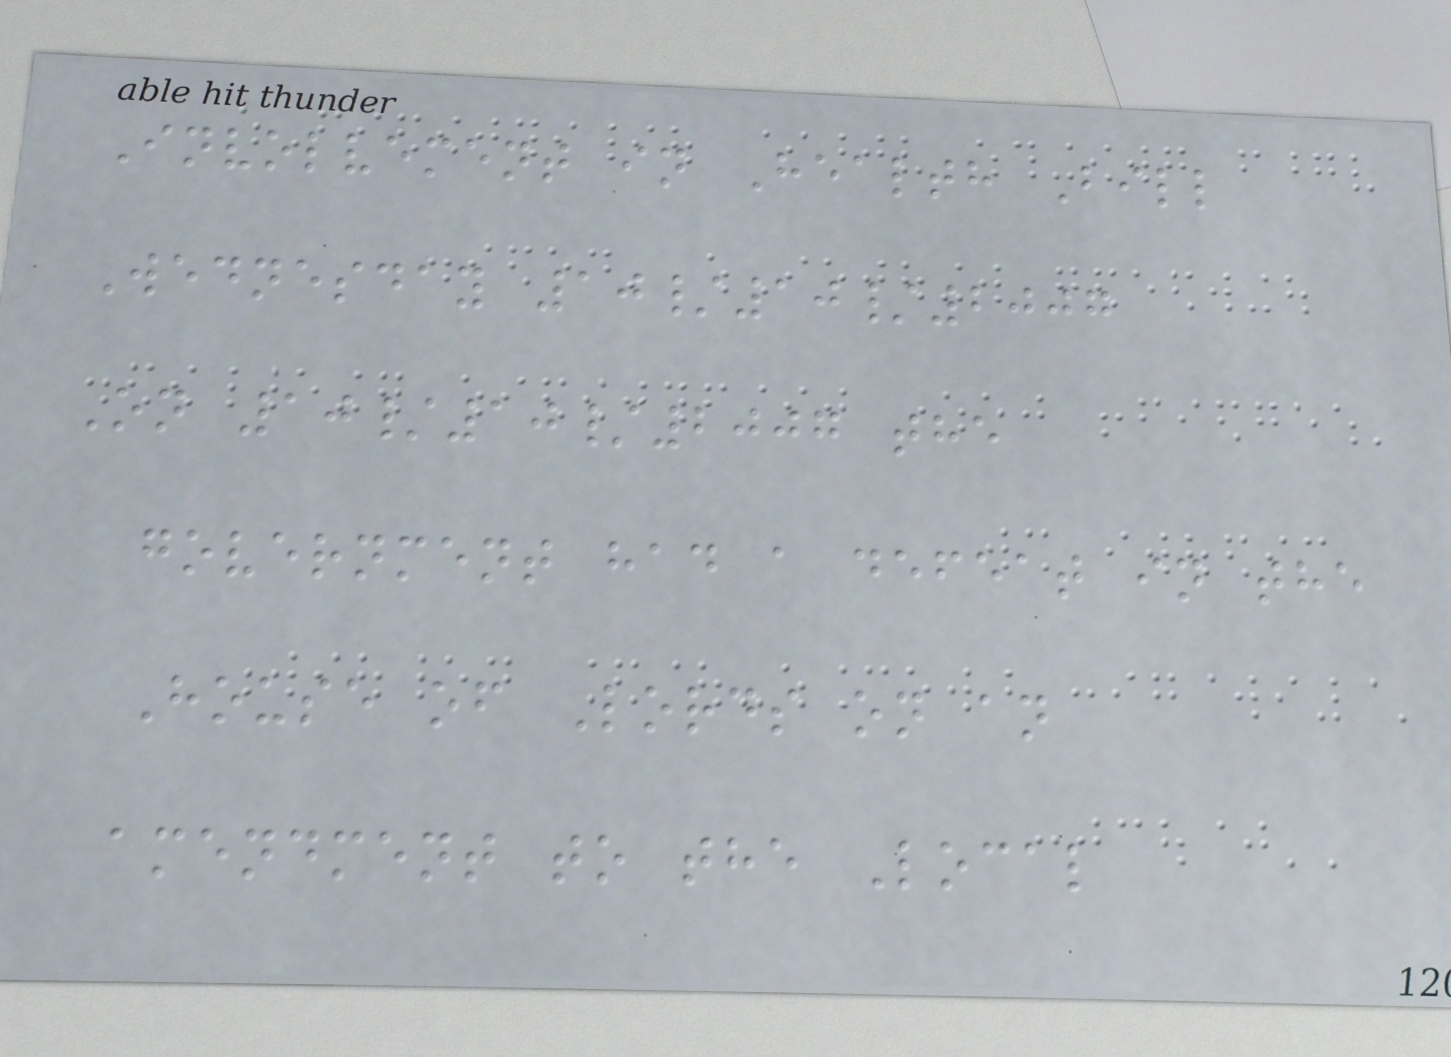Involvement in Health Bill
Wednesday 10/10/2007
On 10/10/2007 the
government had a defeat in the
House of Lords on an
amendment to the Local
